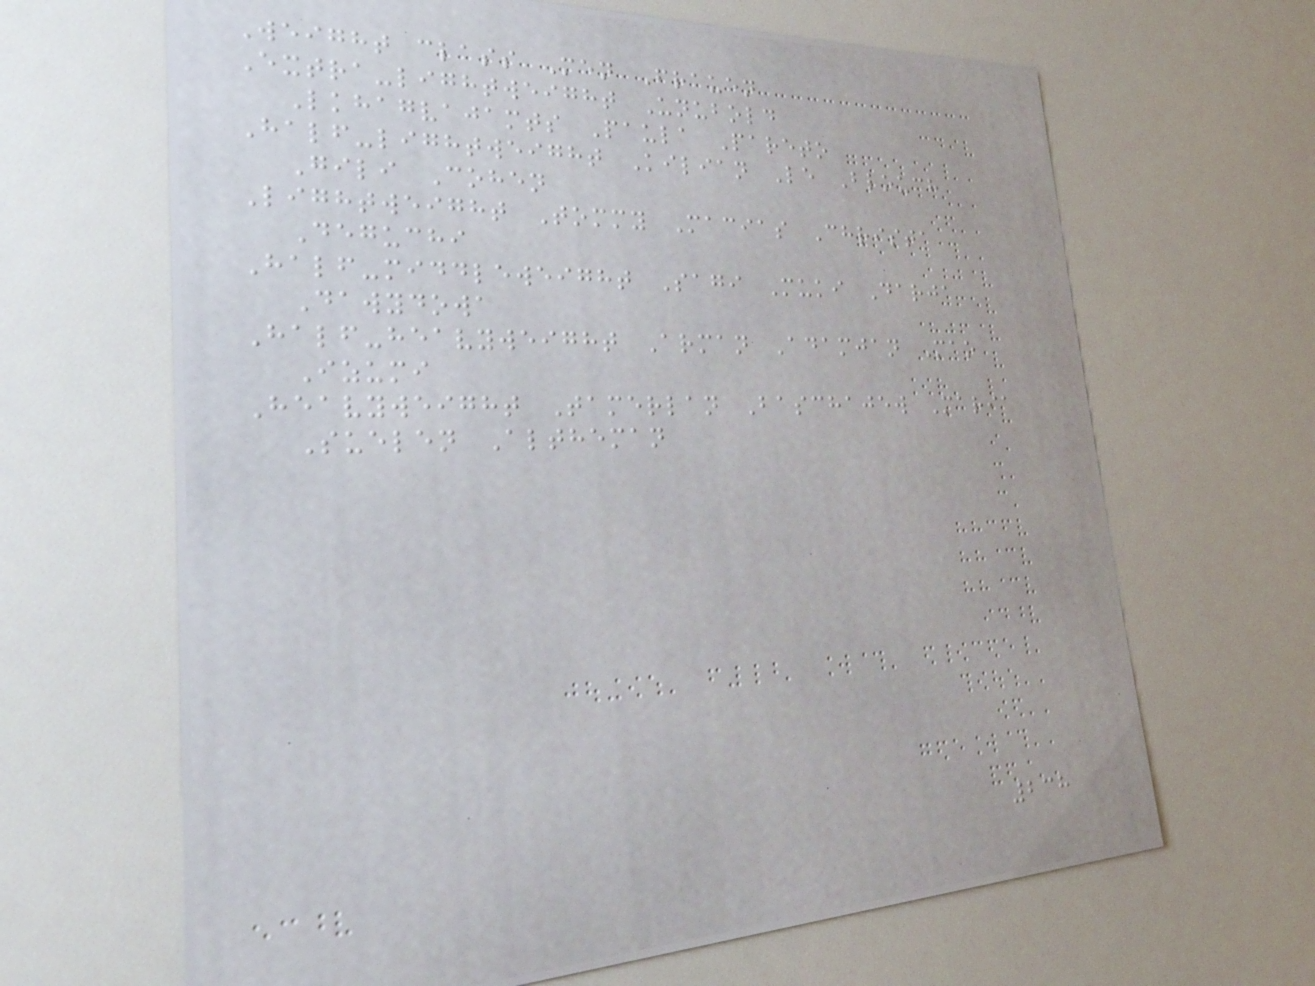Weight class Men Frauen
Extra-lightweight Unubold
Lkhagvajamts Paula Pareto
Half-lightweight Kilian Le Blouch
Gili Cohen
Lightweight Tommy Macias Christa
Deguchi
Half-middleweight Sagi Muki Darja
Dawydowa
Half-heavyweight Arman Adamjan Mao
Izumi
Heavyweight Tamerlan Baschajew Maria
Suelen Altheman
238
